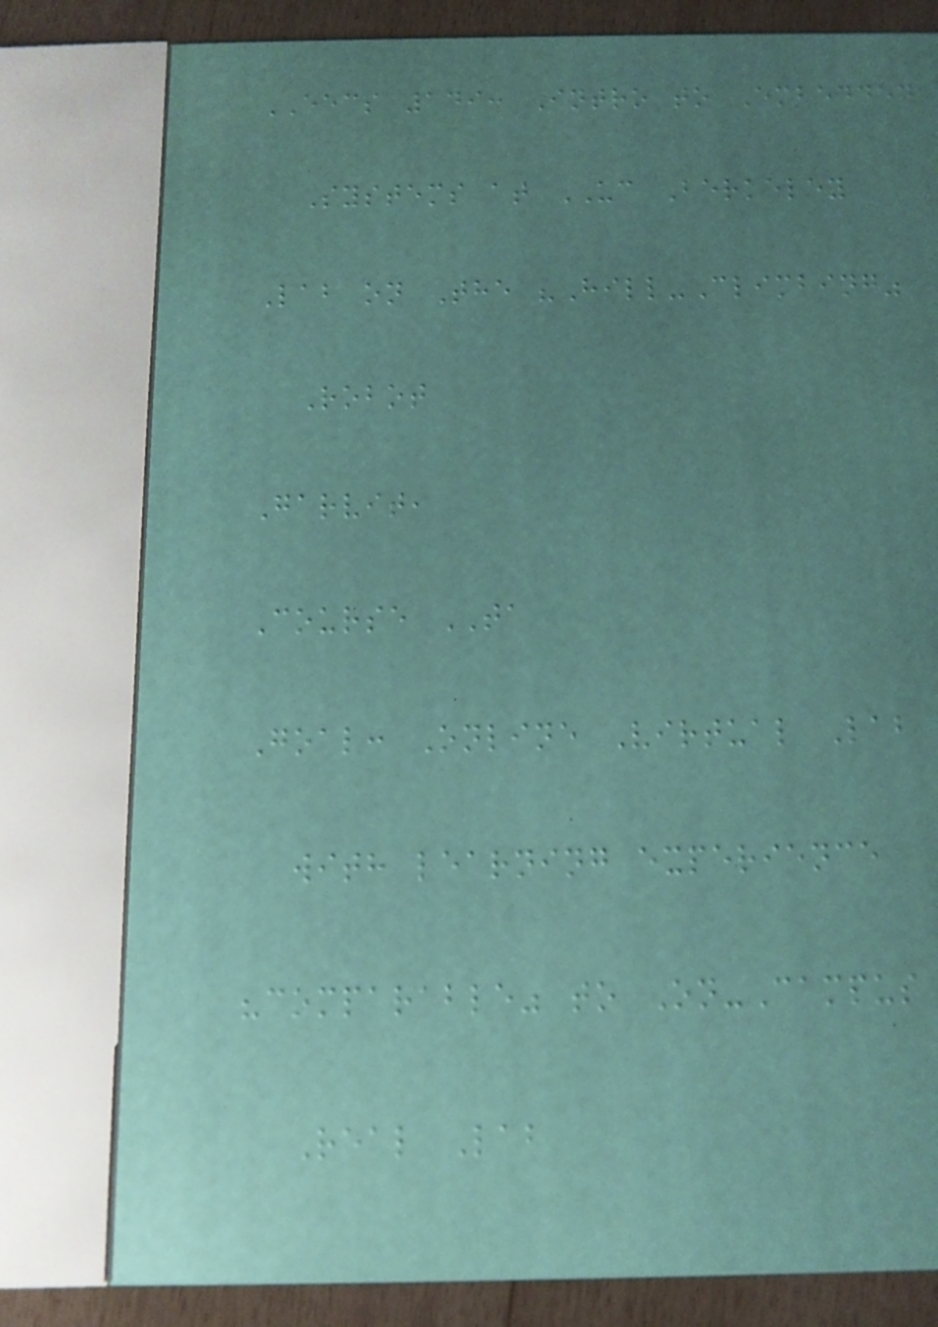EECS 149: Intro to Embedded
Systems at UC Berkeley
Lab on The "Hill-Climbing"
Robot
Garvit,
Course TA
Goal: Online Virtual Lab
with learning experience
"comparable" to On-Campus
Real Lab
